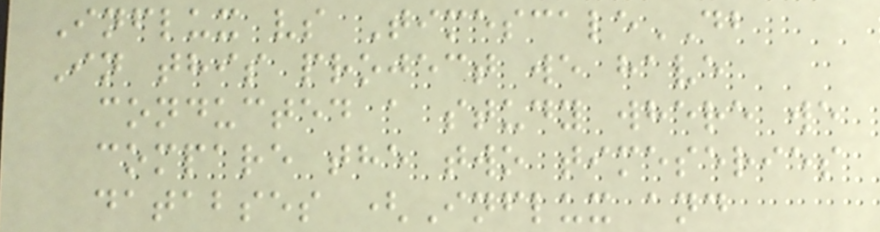Influx vs TimescaleDB
In this project we have
conducted a study where we
compare the two timeseries
databses (Influx and
